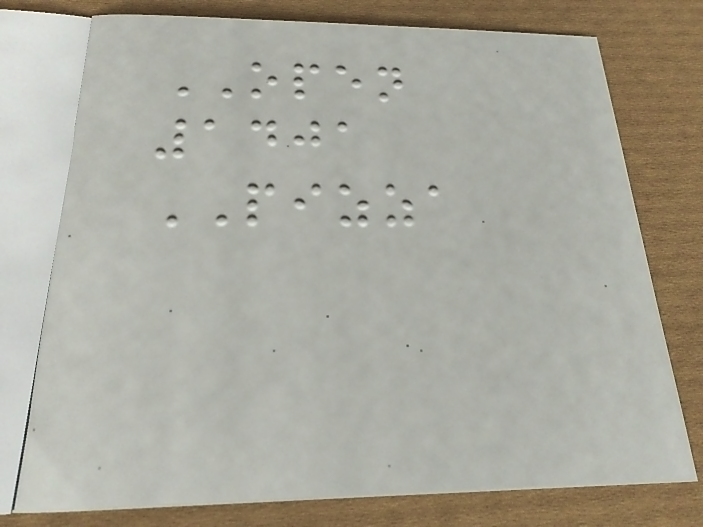OPEN
1401
PIZZA
